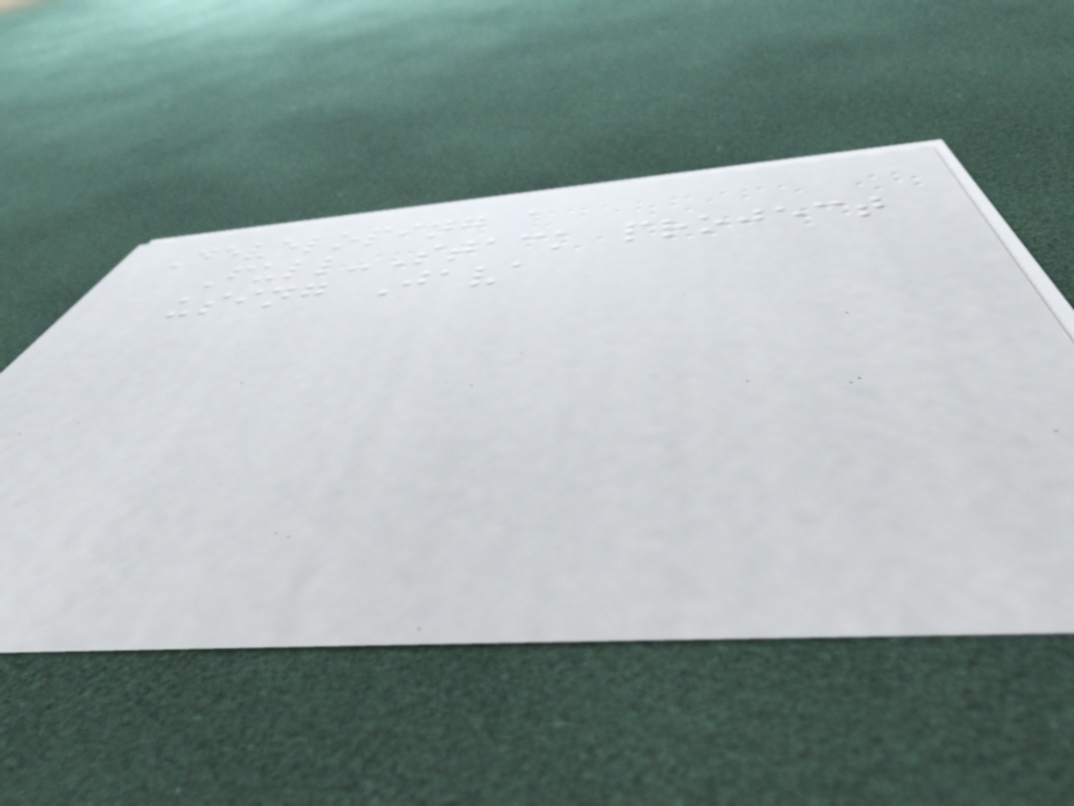Developing a
Full-Stack project
using Java
